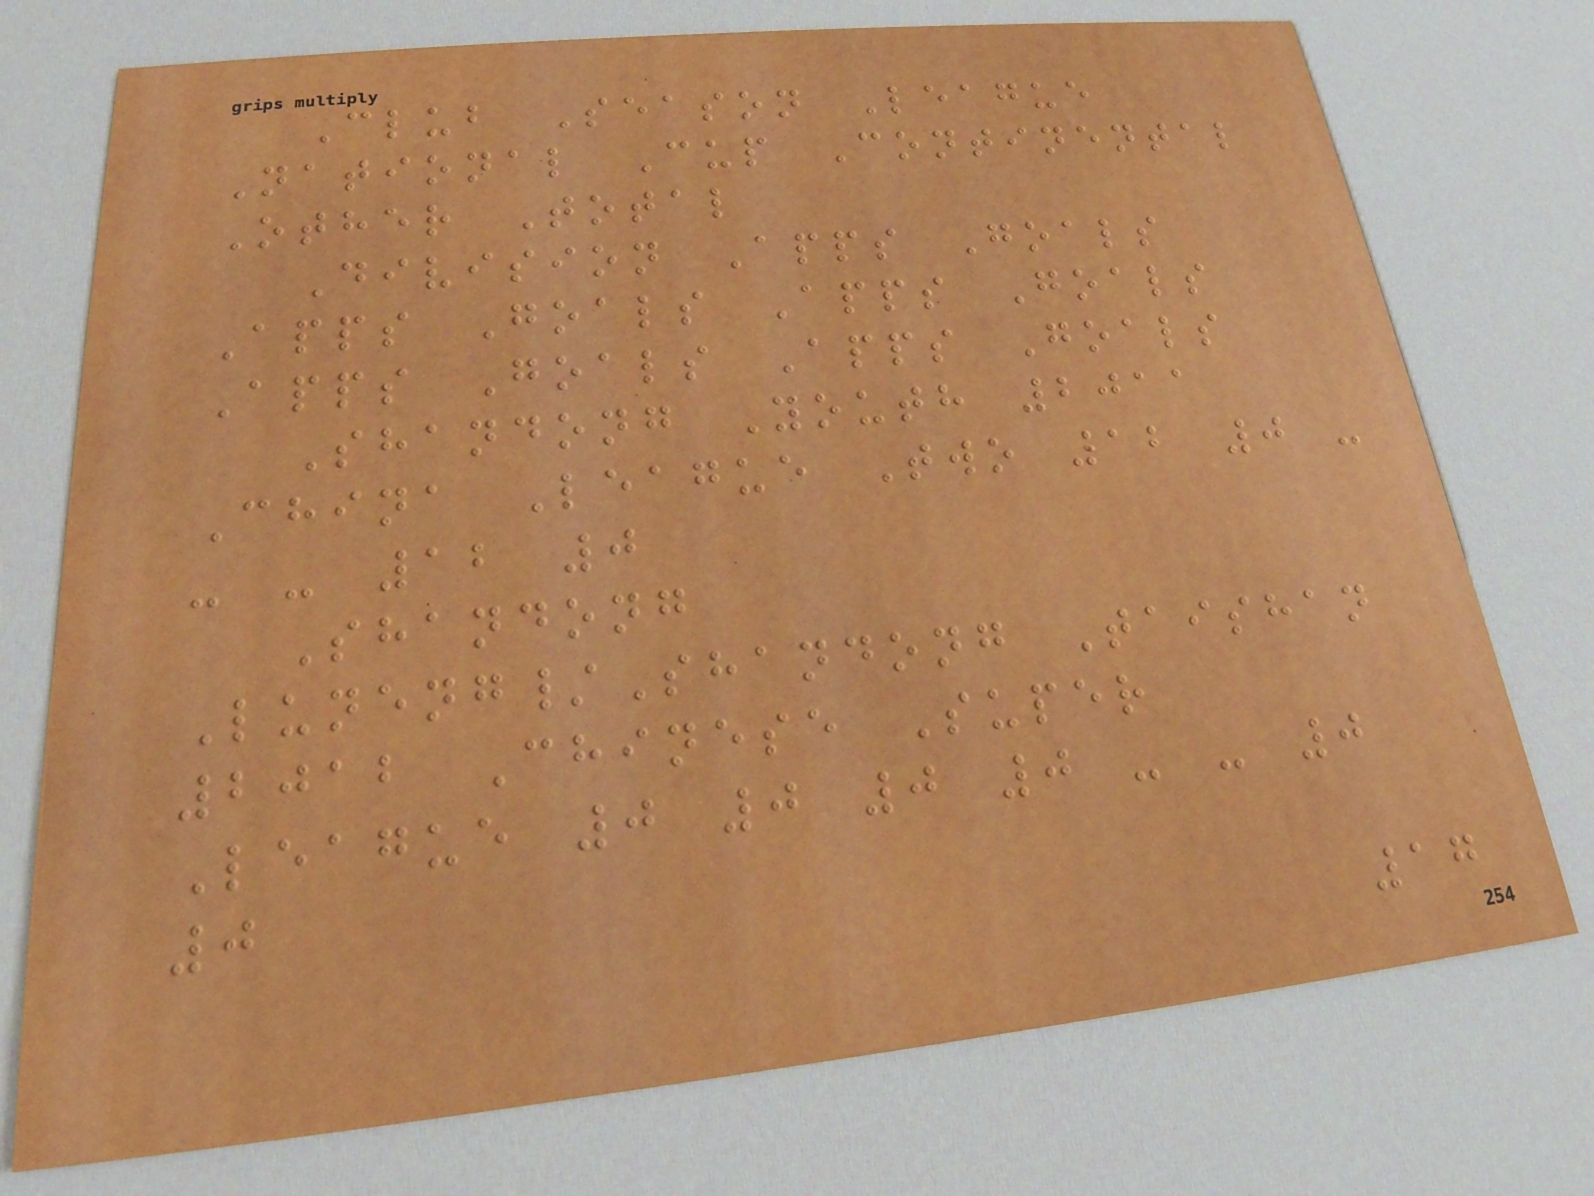Club Season League
National Cup Continental
Other Total
Division Apps Goals
Apps Goals Apps Goals
Apps Goals Apps Goals
Shandong Youth 2011
China League Two 12 0 -
- - 12 0
Shandong
Luneng/Shandong Taishan
2012 Chinese Super
League 0 0 0 0 - - 0
0
17
